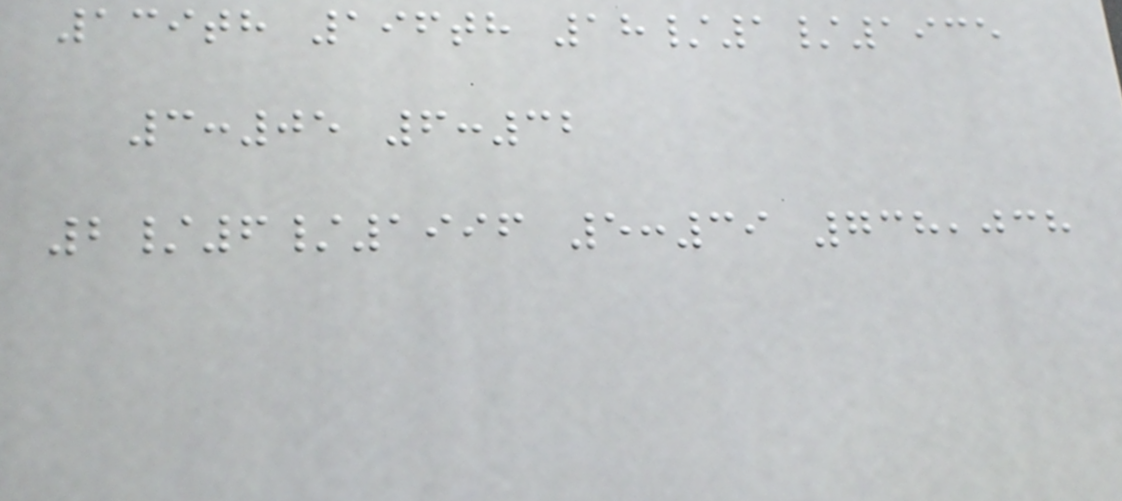139th 196th 18/1/1935
3:05 6:32
2/6/1996 5:39 738,038
